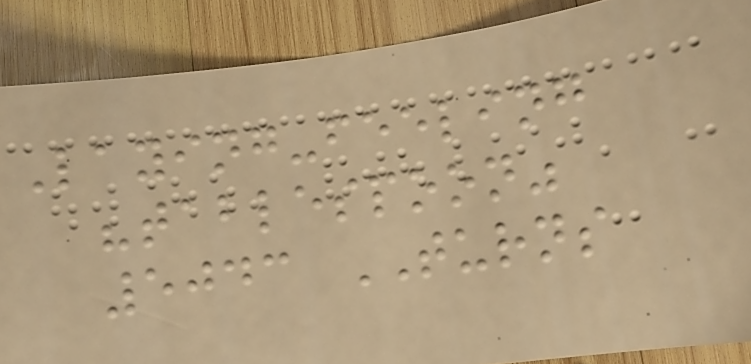Laying-feeling
"tablespoon"
5043 TURNS
